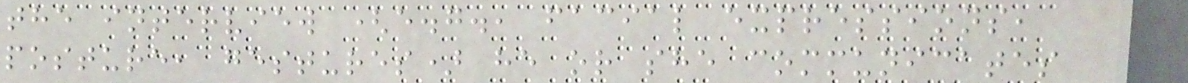the interview (e.g., facial expressions,
posture, gestures) he or she communicates
